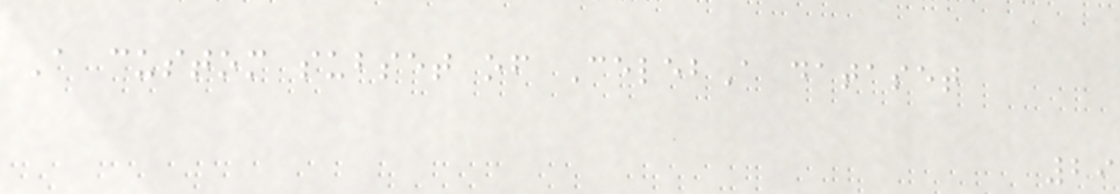A custom subset of CelebA dataset
29
